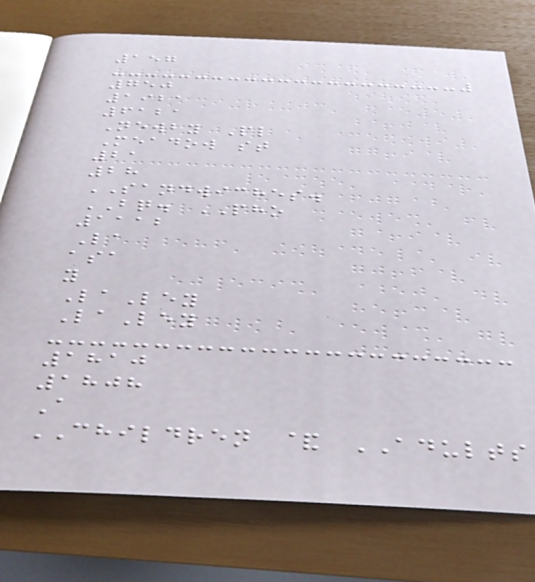157
750
1921
6121
Newby Pl
Meadow st
21
28
SANDWICHES.
BQ. PHO
1112
La
asa
y
LaLey
LaLey
1810
1808
A
CHILDREN & ADULTS
